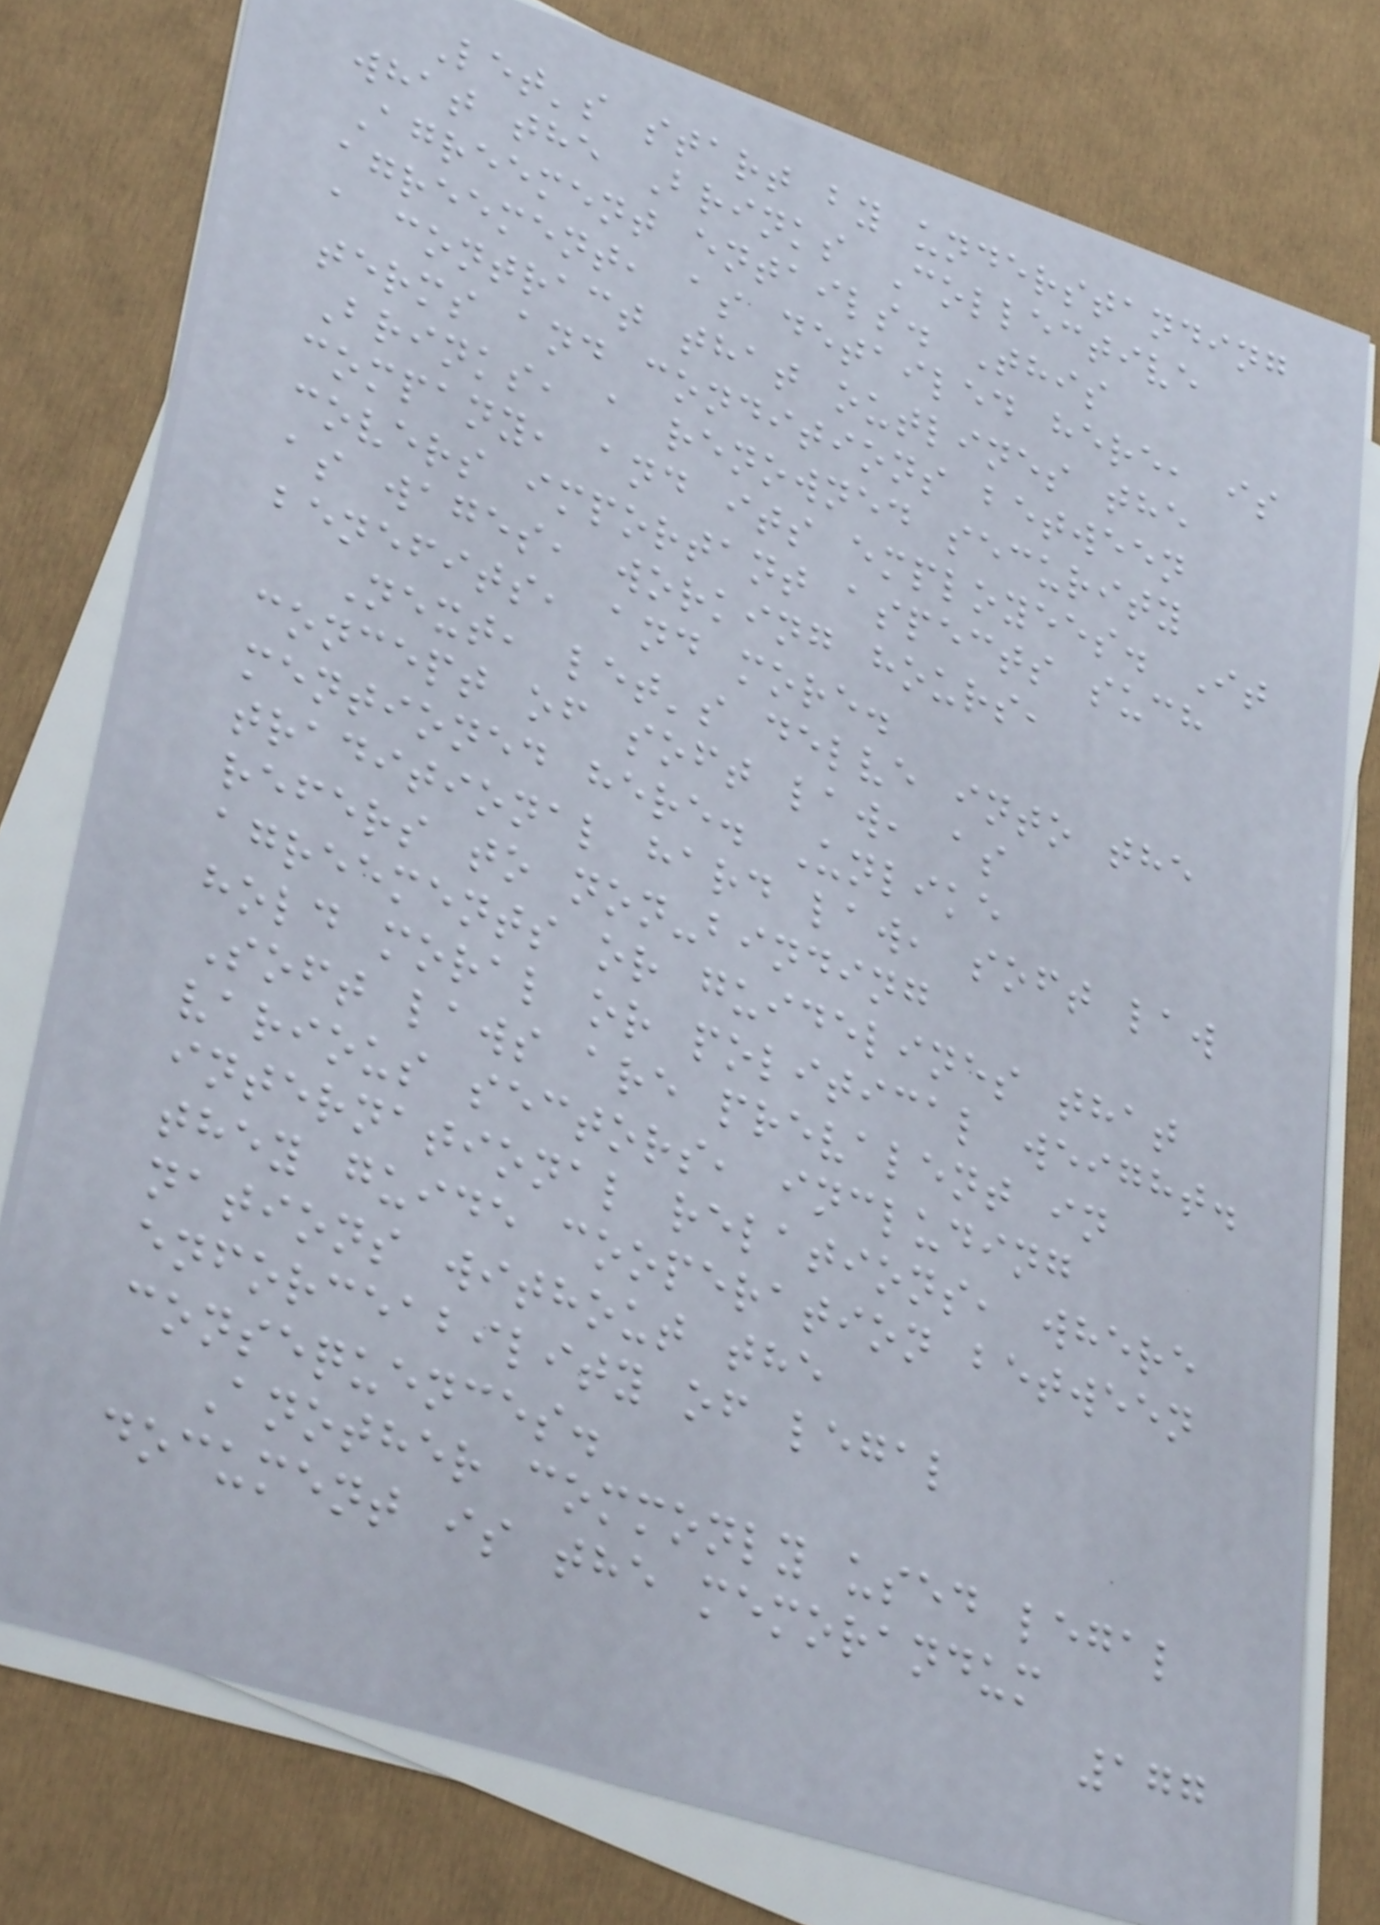Let's start by understanding
what the Brinks Collective
Agreement entails. This
agreement, as detailed here, is
a contract that outlines the
terms and conditions between
Brinks, a renowned security
company, and its employees. It
covers important aspects such
as wages, working hours,
benefits, and more.
Next, let's delve into the
concept of soft law, as
mentioned here. Unlike
traditional hard law, soft law
refers to non-binding
agreements or guidelines that
hold moral or political weight.
Soft laws are prevalent in
various sectors, including
international relations, where
they guide cooperation between
nations without the
enforceability of legal
consequences.
Another commonly used legal
document is the memorandum
177
